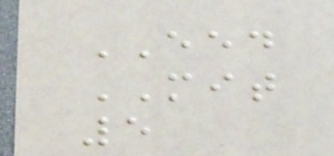EED
MIT
5
